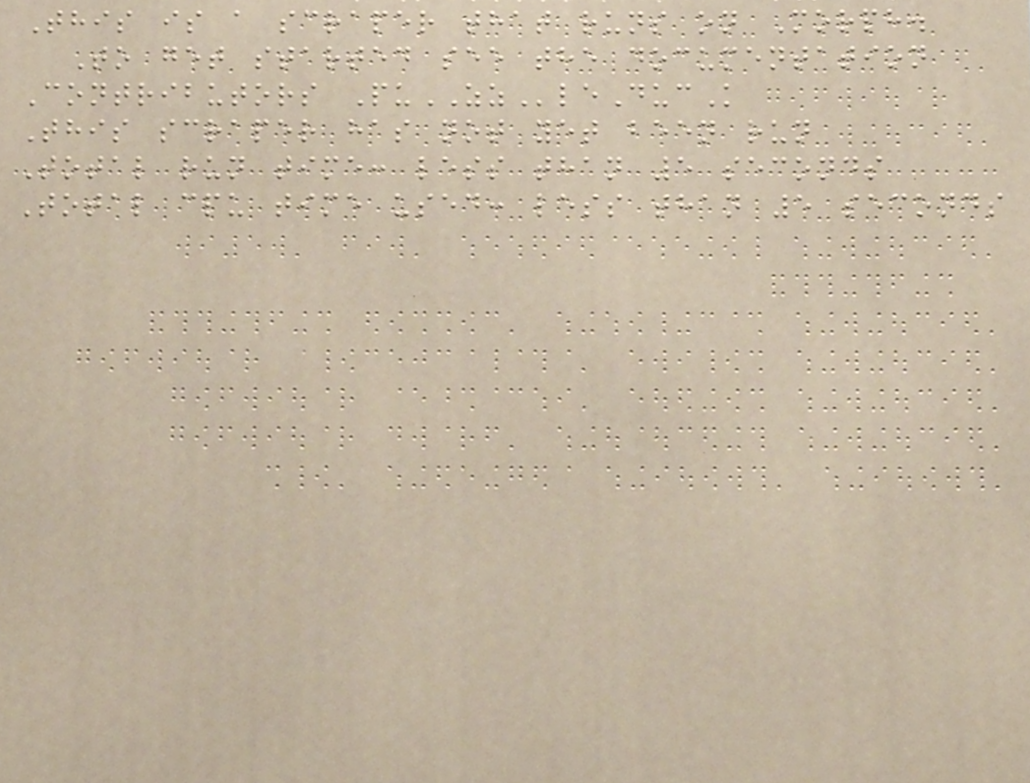This is a scraper that runs on Morph.
To get started see the documentation
Contributors PuZZleDucK
This scraper has not yet been run
Total run time: less than 5 seconds
Total cpu time used: less than 5 seconds
